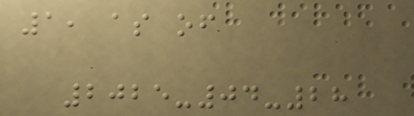1, as of
2025-04-28
